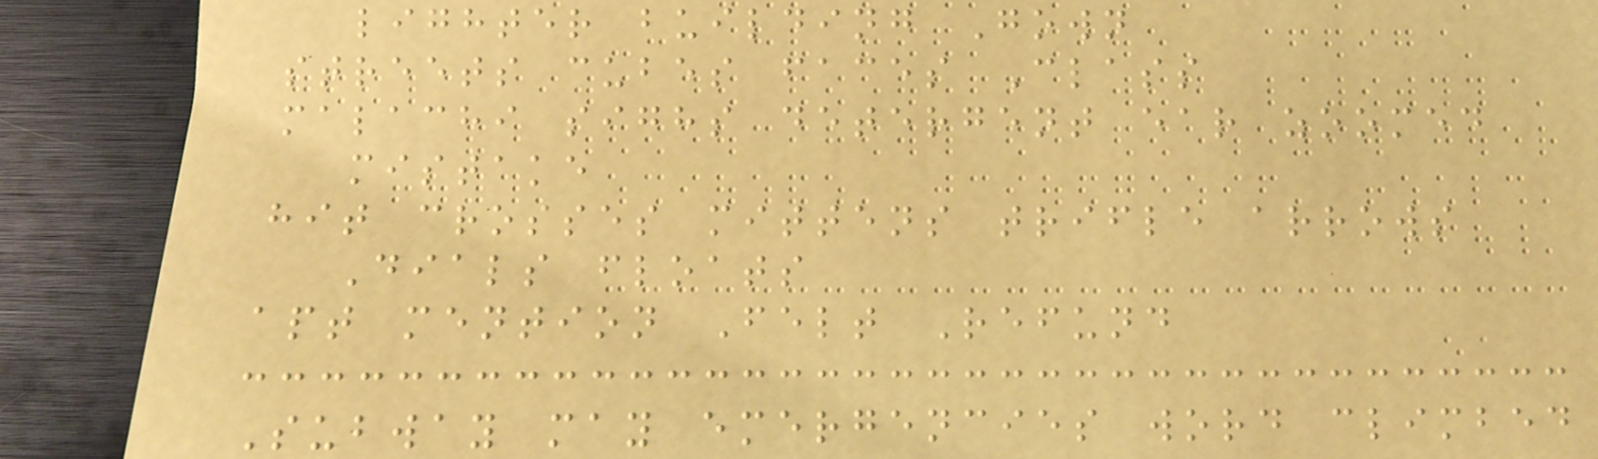lighter building Gown
streets cubes faces Class
malachi sighs detergent ear zoomed
mistake
hit crosses mittens trifle arrows
Dials floats
apt mention Felt Refund
Subway may emergencies word climbed
